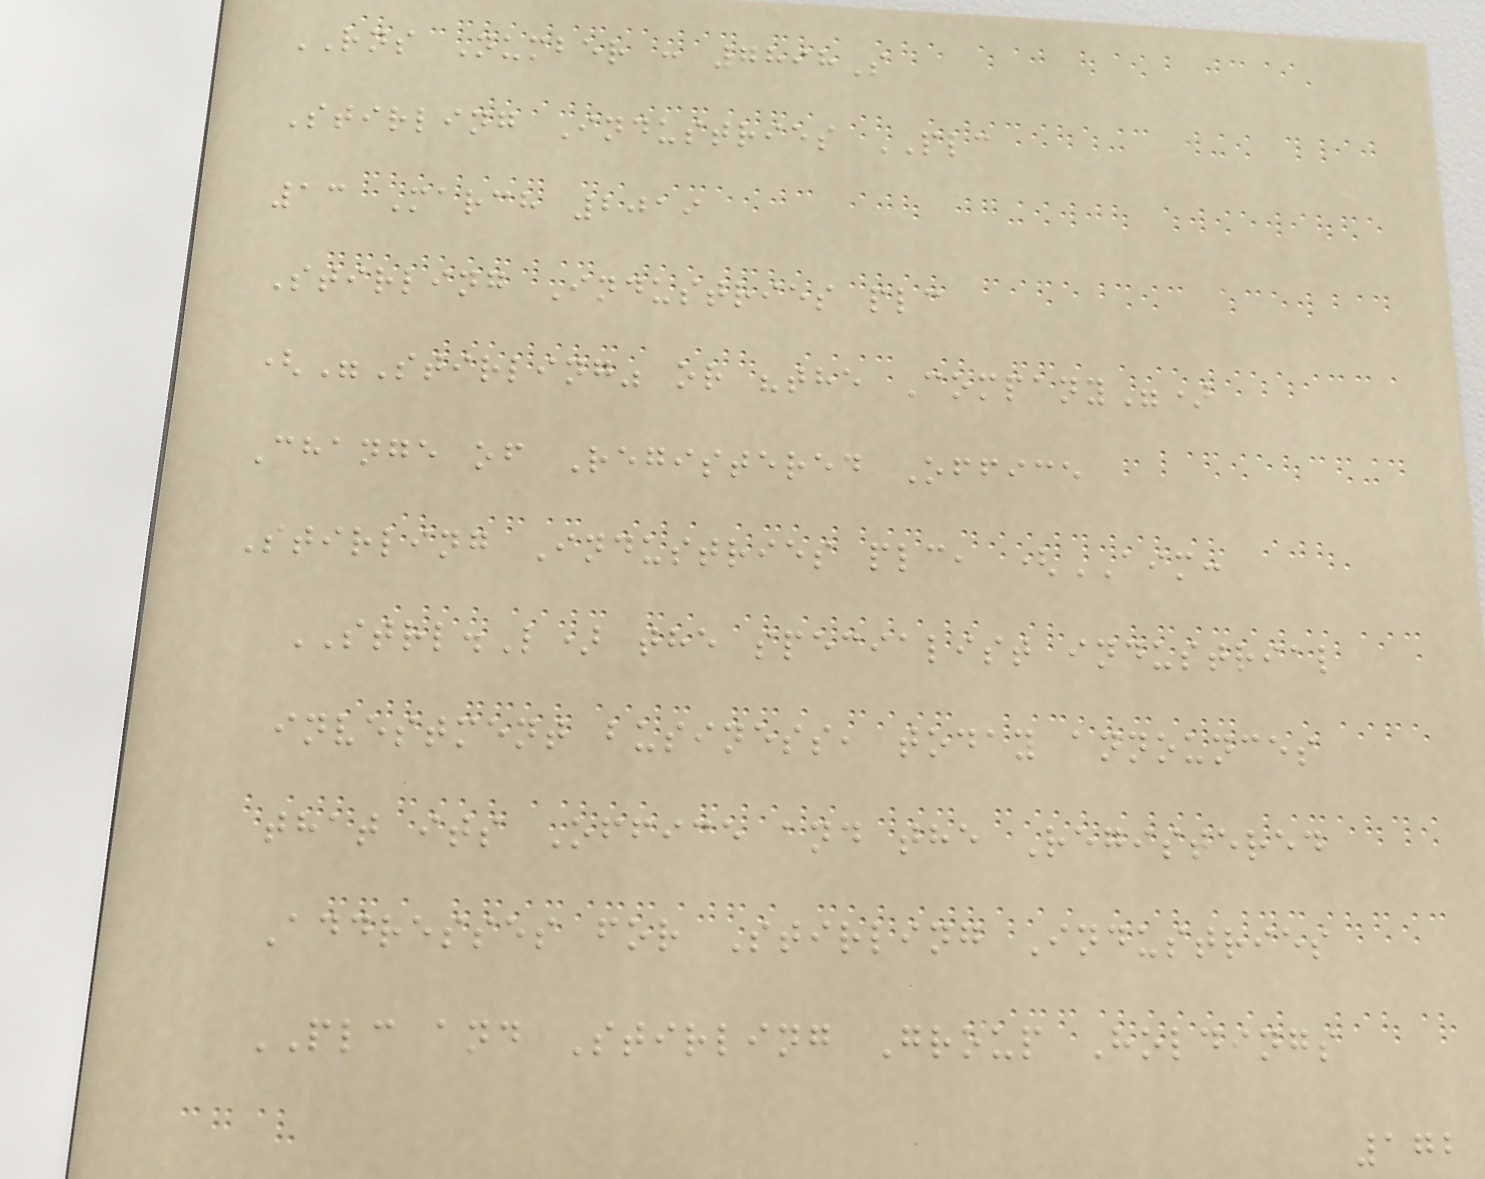RNS Number : 7898S
Stirling Industries PLC
13 March 2019
Stirling Industries plc
("Stirling" or "the Company")
Change of Registered Office
Stirling Industries plc, (AIM:
STRL.L) the specialist industrial
investment business, today announces
that its Office and the Registered
Addresses for Stirling Industries
PLC and Stirling Group Holdings
172
